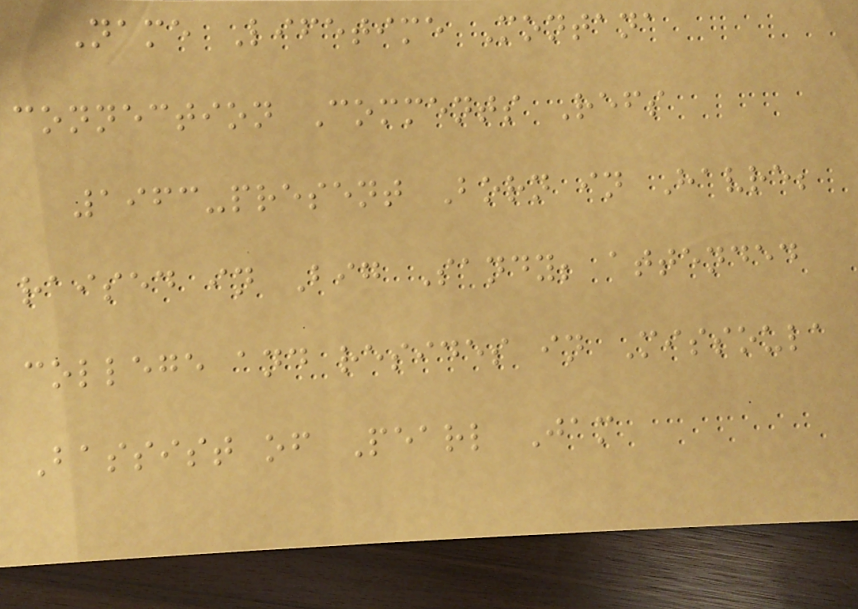Name Lifetime Montana
connection Comments Refs
1963-present Born in Havre;
raised in Big Sandy; attended
college and resides in Missoula
Bassist of Pearl Jam
